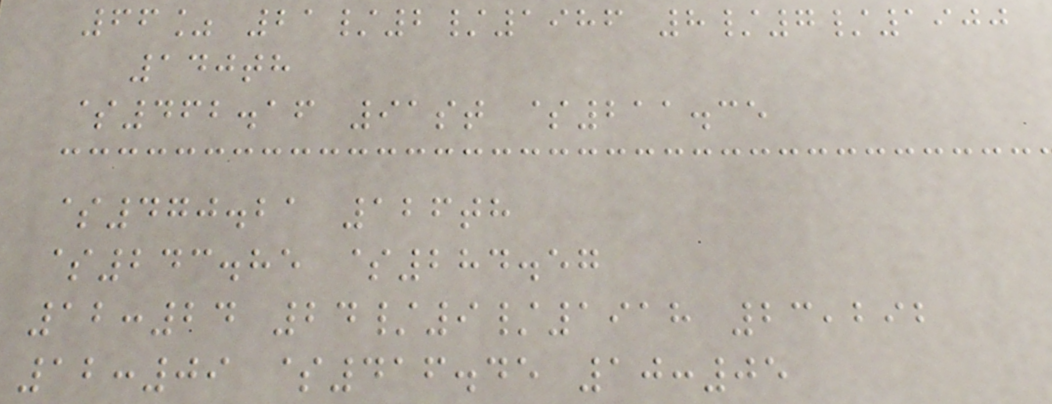66% 21/2/1986 8/7/1900
140th
$462.16 91st $211.35
$470.21 126th
$243.85 $284.57
12:24 24/9/1918 23,292
12:09 $416.45 10:05
